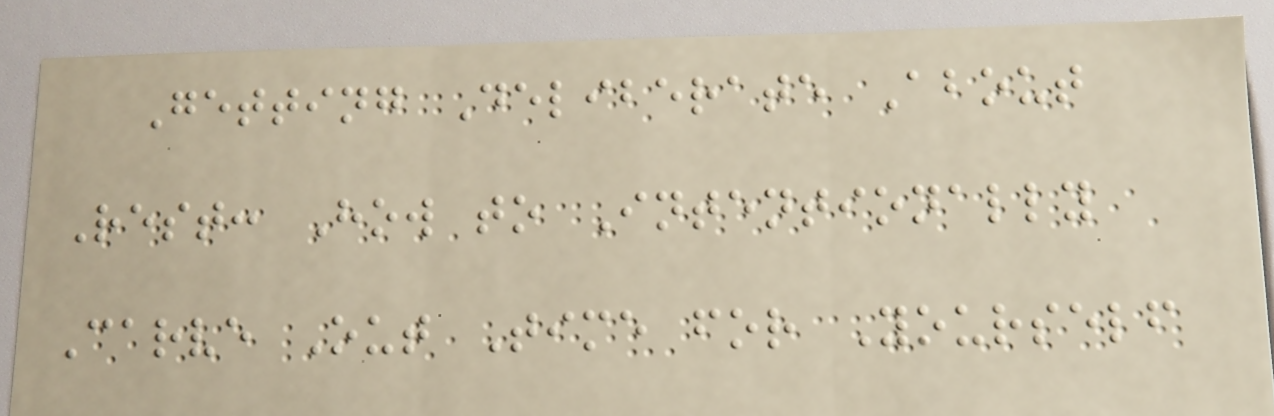Getting Deliberate About
Rest: How to Intentionally
Carve Out Time for Yourself
